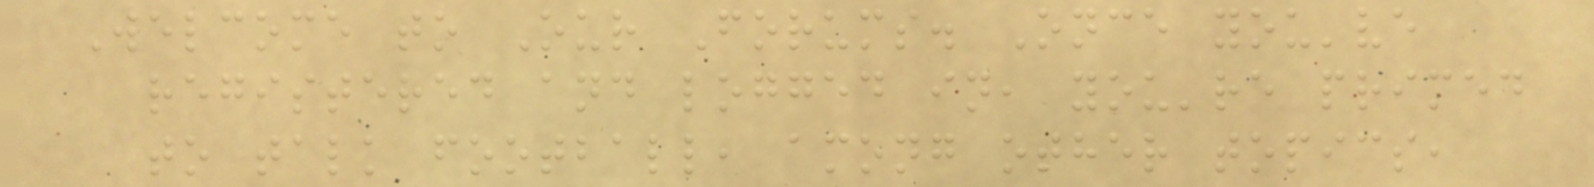Welcome to Our Forums. Once you've
registered and logged in, you're primed
to talk football, among other topics,
